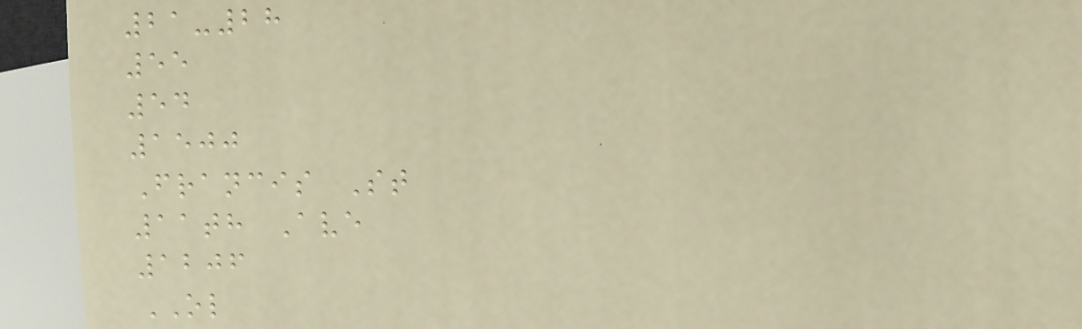21-28
55
54
1500
Francis St
11th Ave
1206
OL
